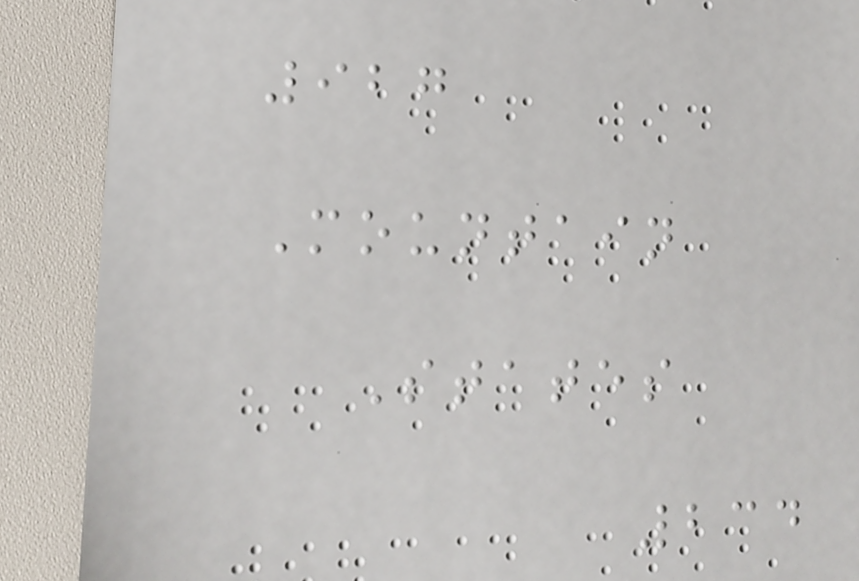927
Mountain
States
234
